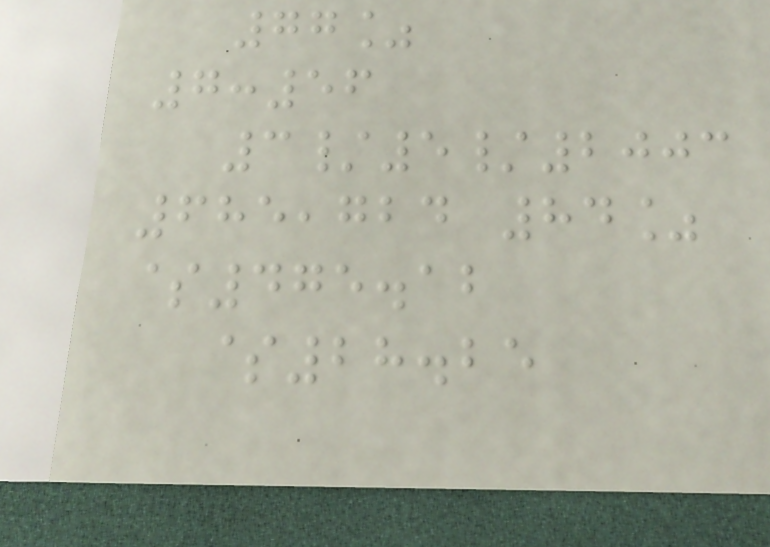77%
7:56
3/5/2003
685,724 84%
$475.12
$28.25
